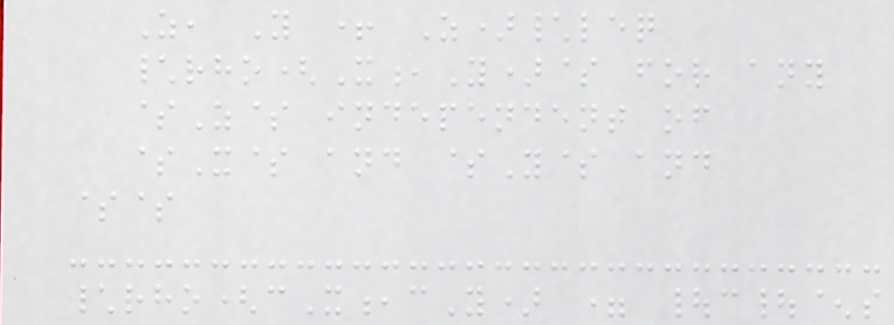Z, Y + Z)\leq
\rho(X,Y)$ for any
$Z$ independent of
$X$ and $Y$ and
$$
\rho(cX,cY) = |c|^s
